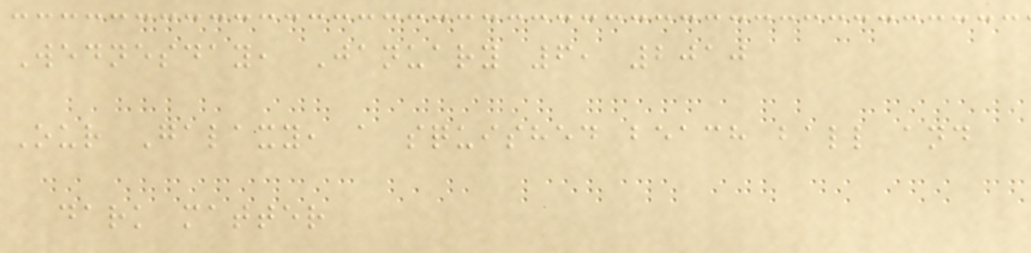Wednesday, January 6, 2010
Our Galaxy, a squished beach ball and
dark matter
